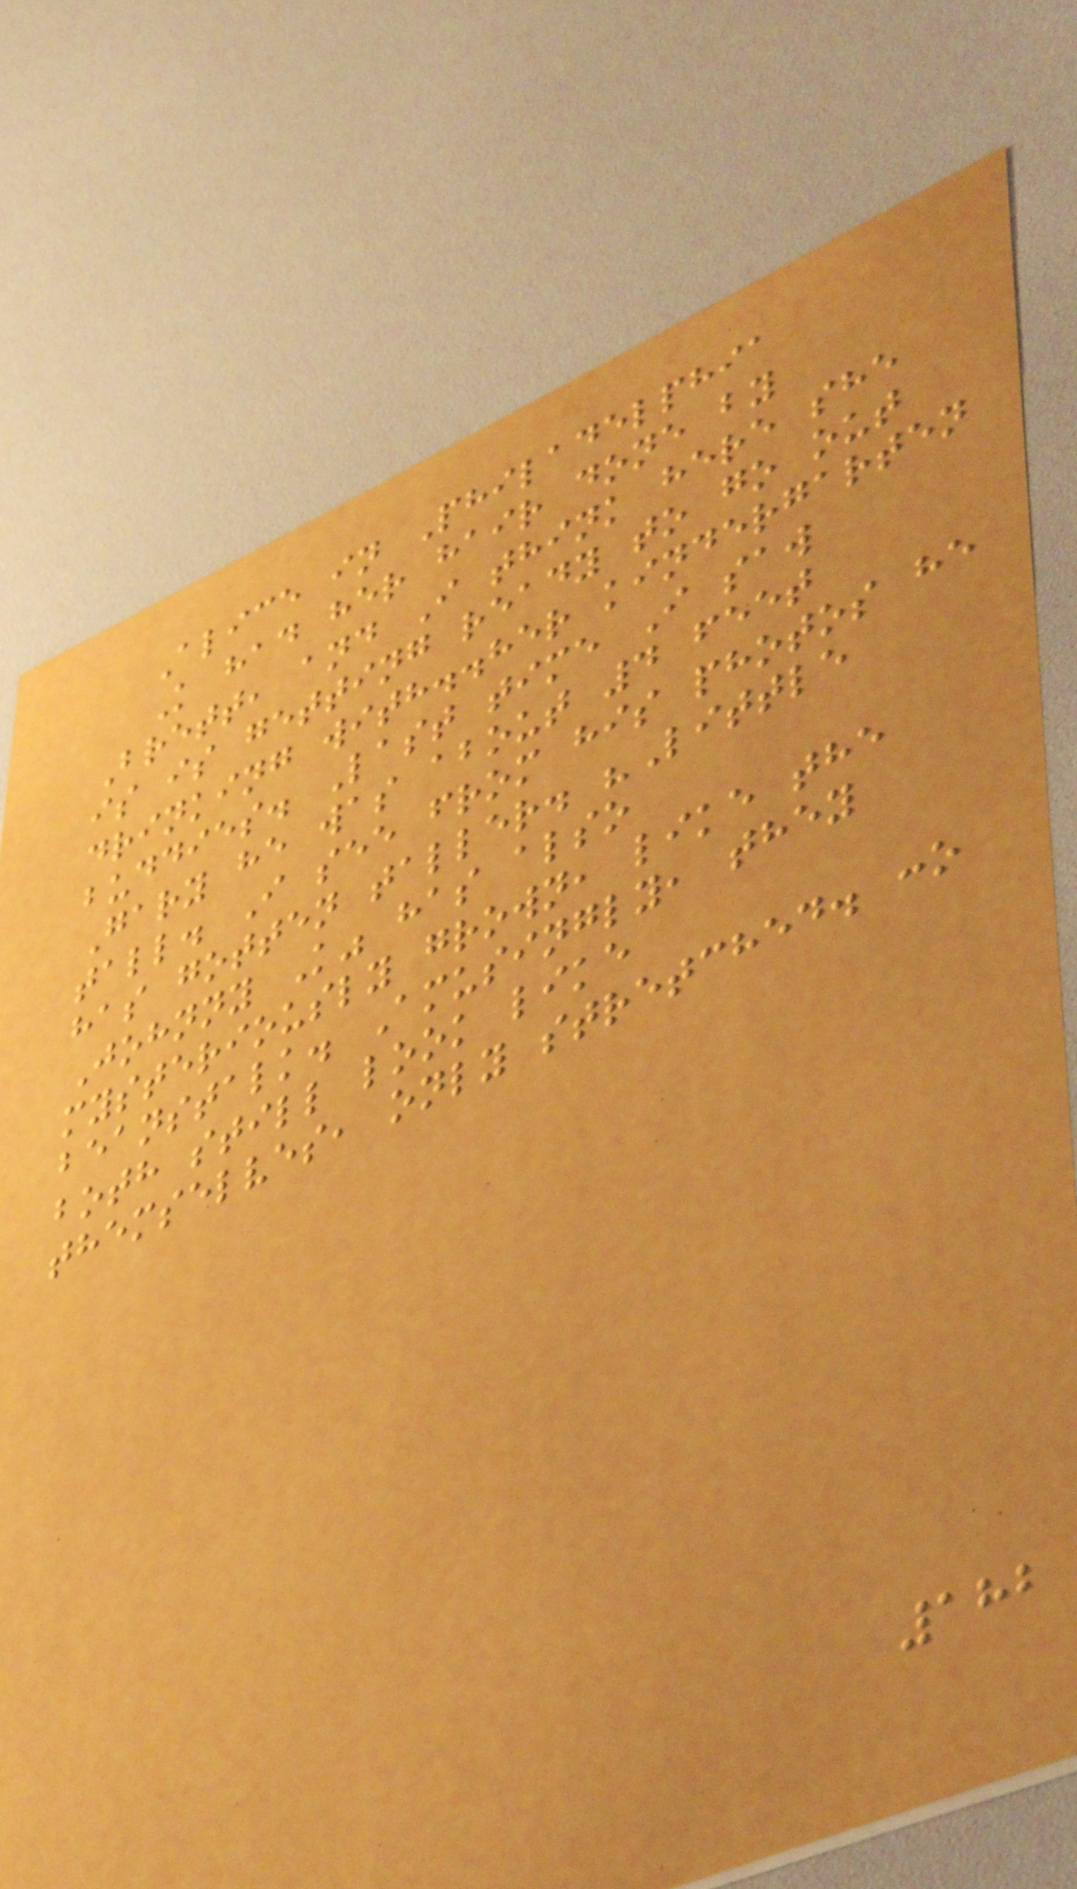Alice in Philadelphia
K had her hair done by
Brett, and I think here she
is is getting ready to go out
drinking with..her kindergarten
buddies. Last time I saw
Gary he was about 4 feet
tall. I see from his photos he
has gotten taller. "Little
Johnny K" has also
mysteriously grown, like the
beanstalk. Amusingly, they
both still look like
themselves, only stretched. :o
182
